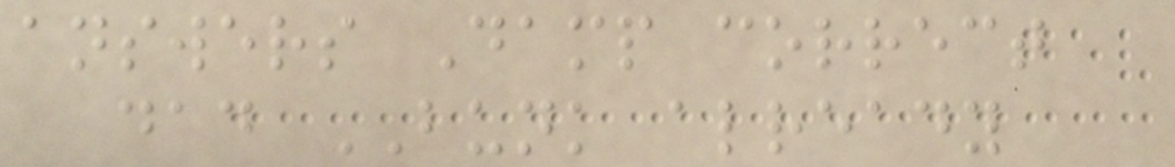answers Damp correct
dad BUNK already
